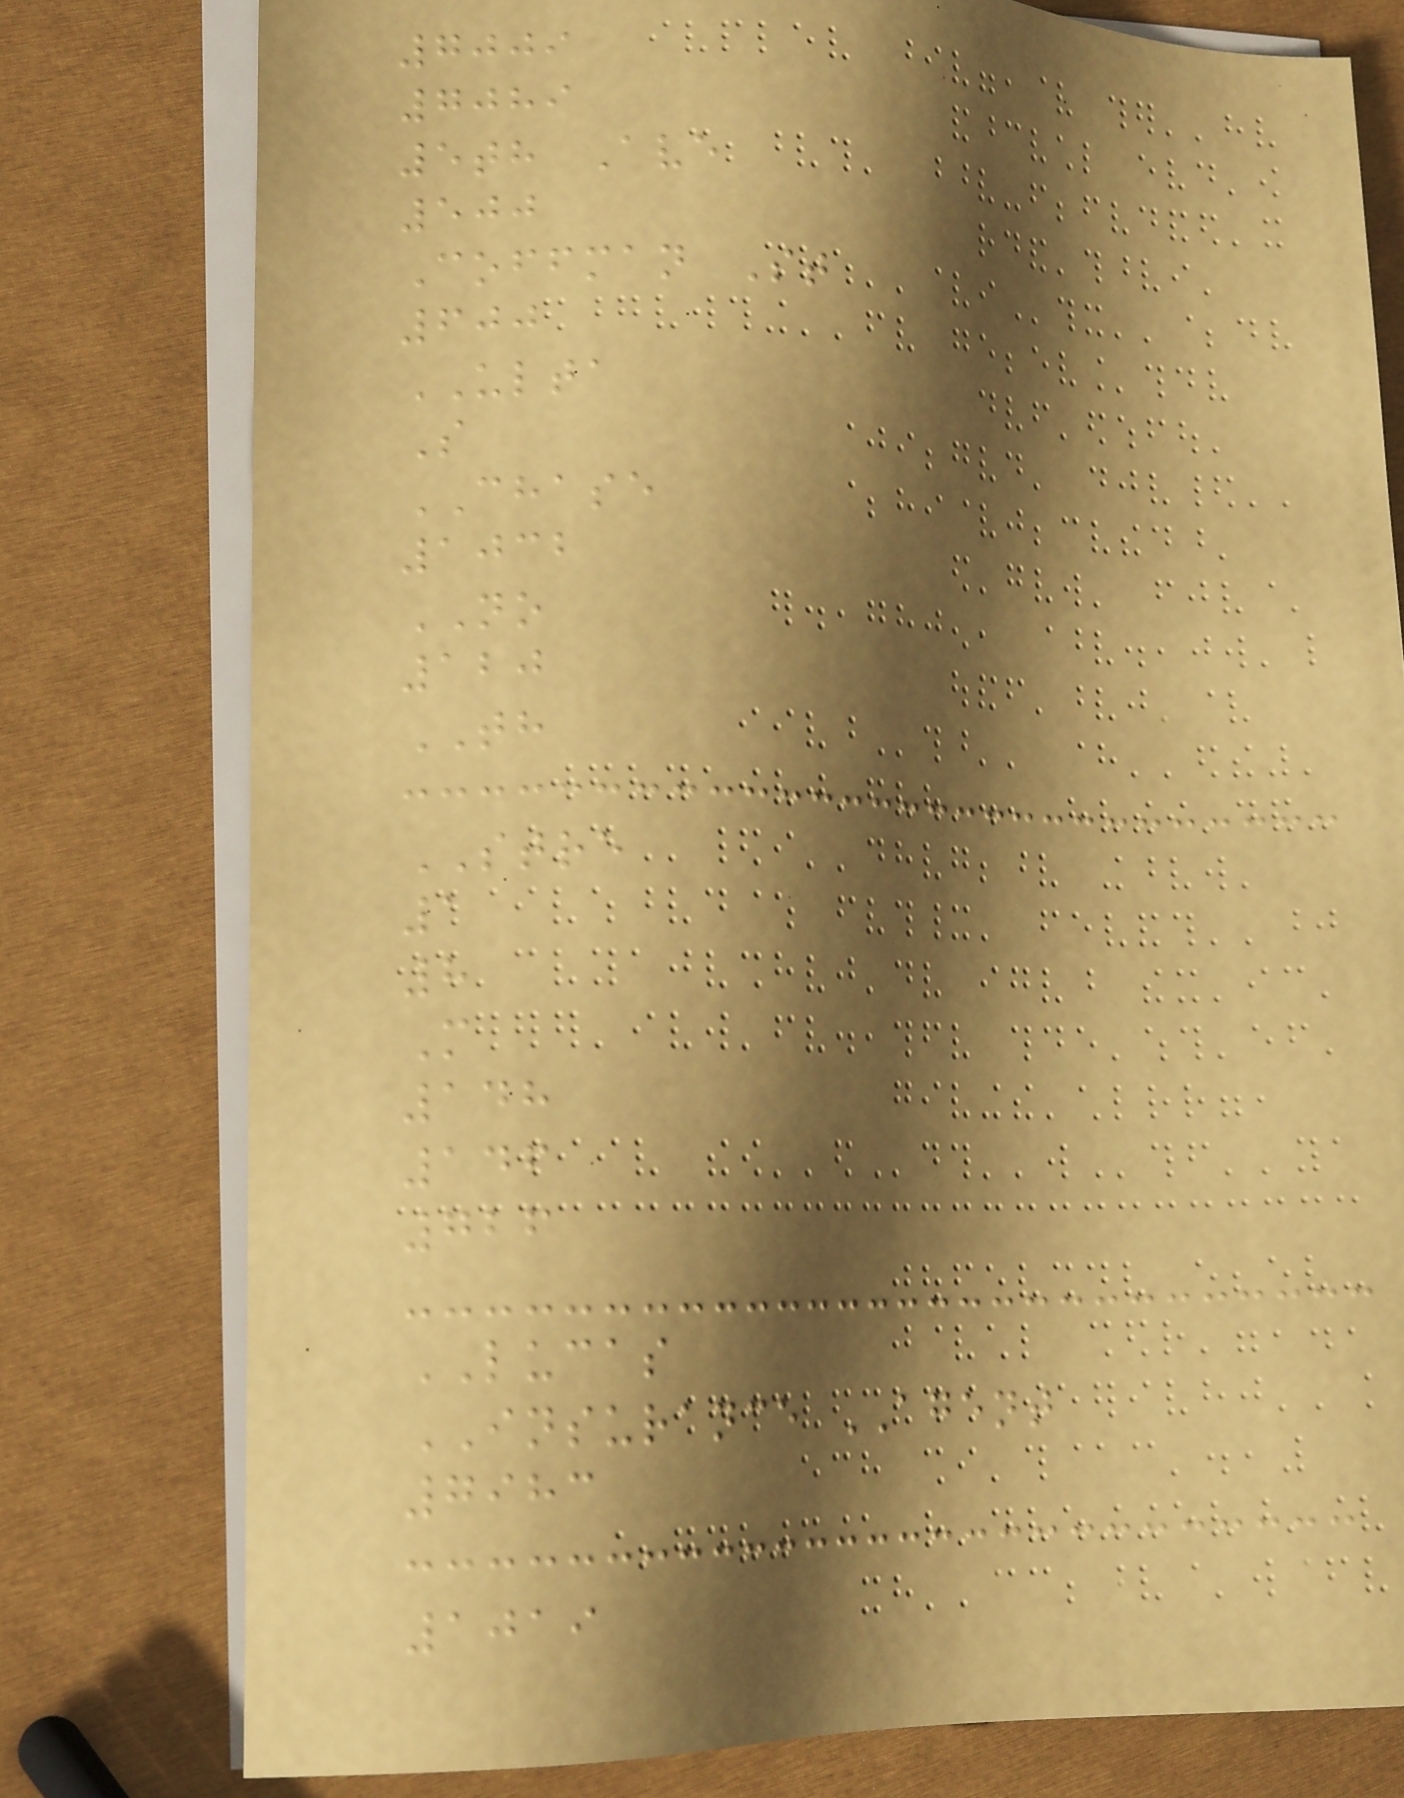7009
7089
5th Ave
500
Coffman St
600
ULTA
S
CHASE
1032
NO
120
TH
STRE
1
8
M
148
146
726
LUCAS
INSURANCE AGENT
7983
1019
